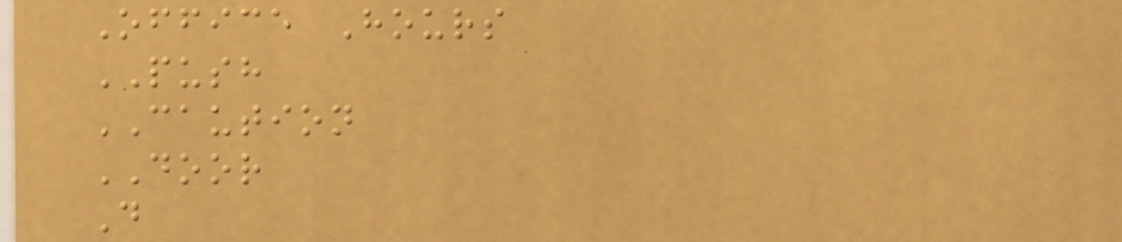Office Hours
PUSH
CAUTION
DOOR
D
